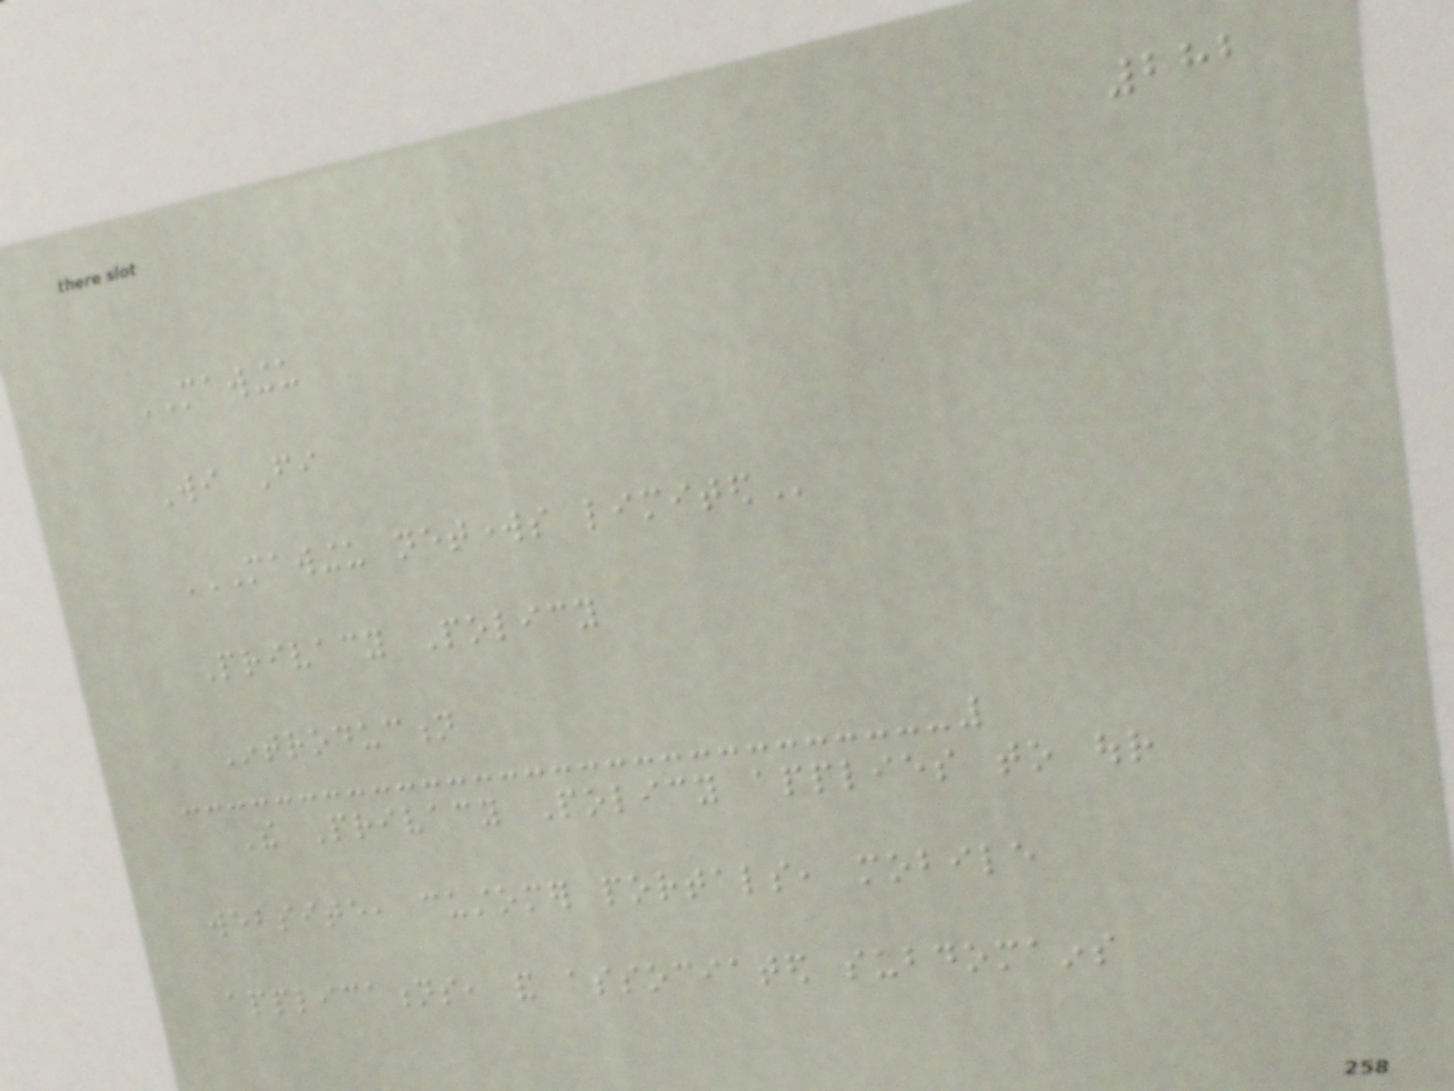282
MAWINGU
Wi Fi
MAWINGU NETWORKS LIMITED
Privacy Policy
Introduction
The Privacy Policy applies to our
website, customer portals, mobile
applications, and associated subdomains
